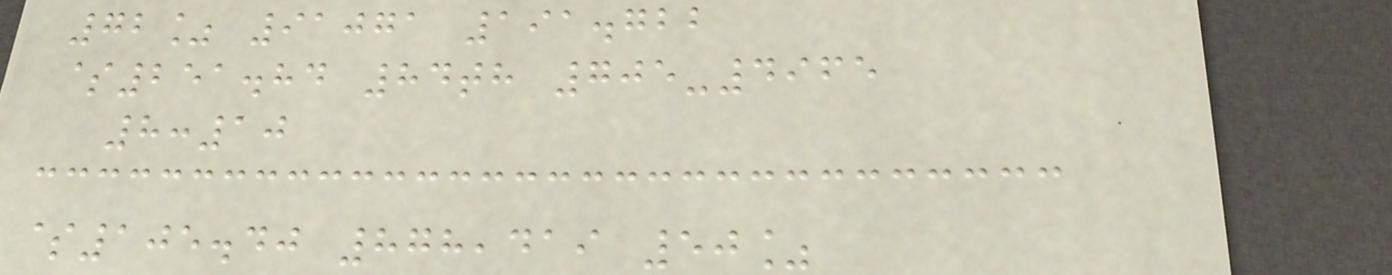72% 91071 191.722
$251.84 84th 705-4965
8:10
$105.40 878,419 50%
